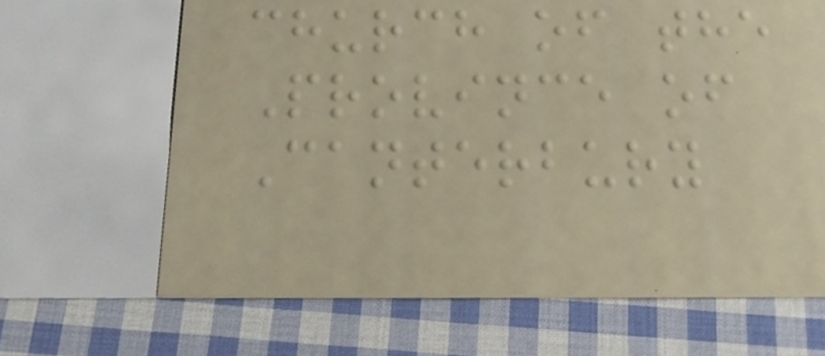church of the
Province of
Canterbury
